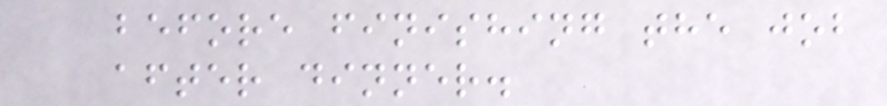before finishing the job
after dinner.
